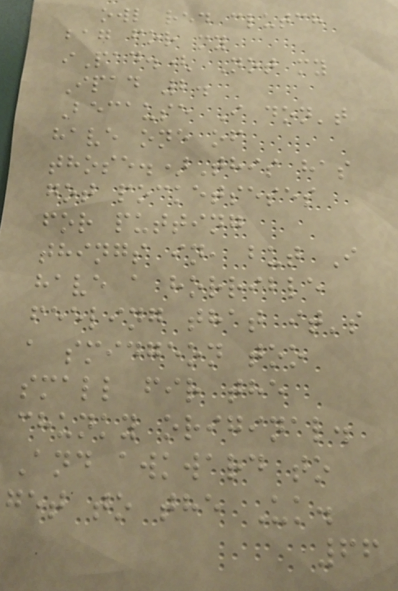owl red clutch
bag for my
iPad.( Not my
Ipad 2.
Because I don't
have one of
those.)This has
got pocketseses
for putting
things in, but I
have a horrible
feeling that it's
a smidgeon too
small fir the
chunky original.
And awkward to
get to the Uk.
66
